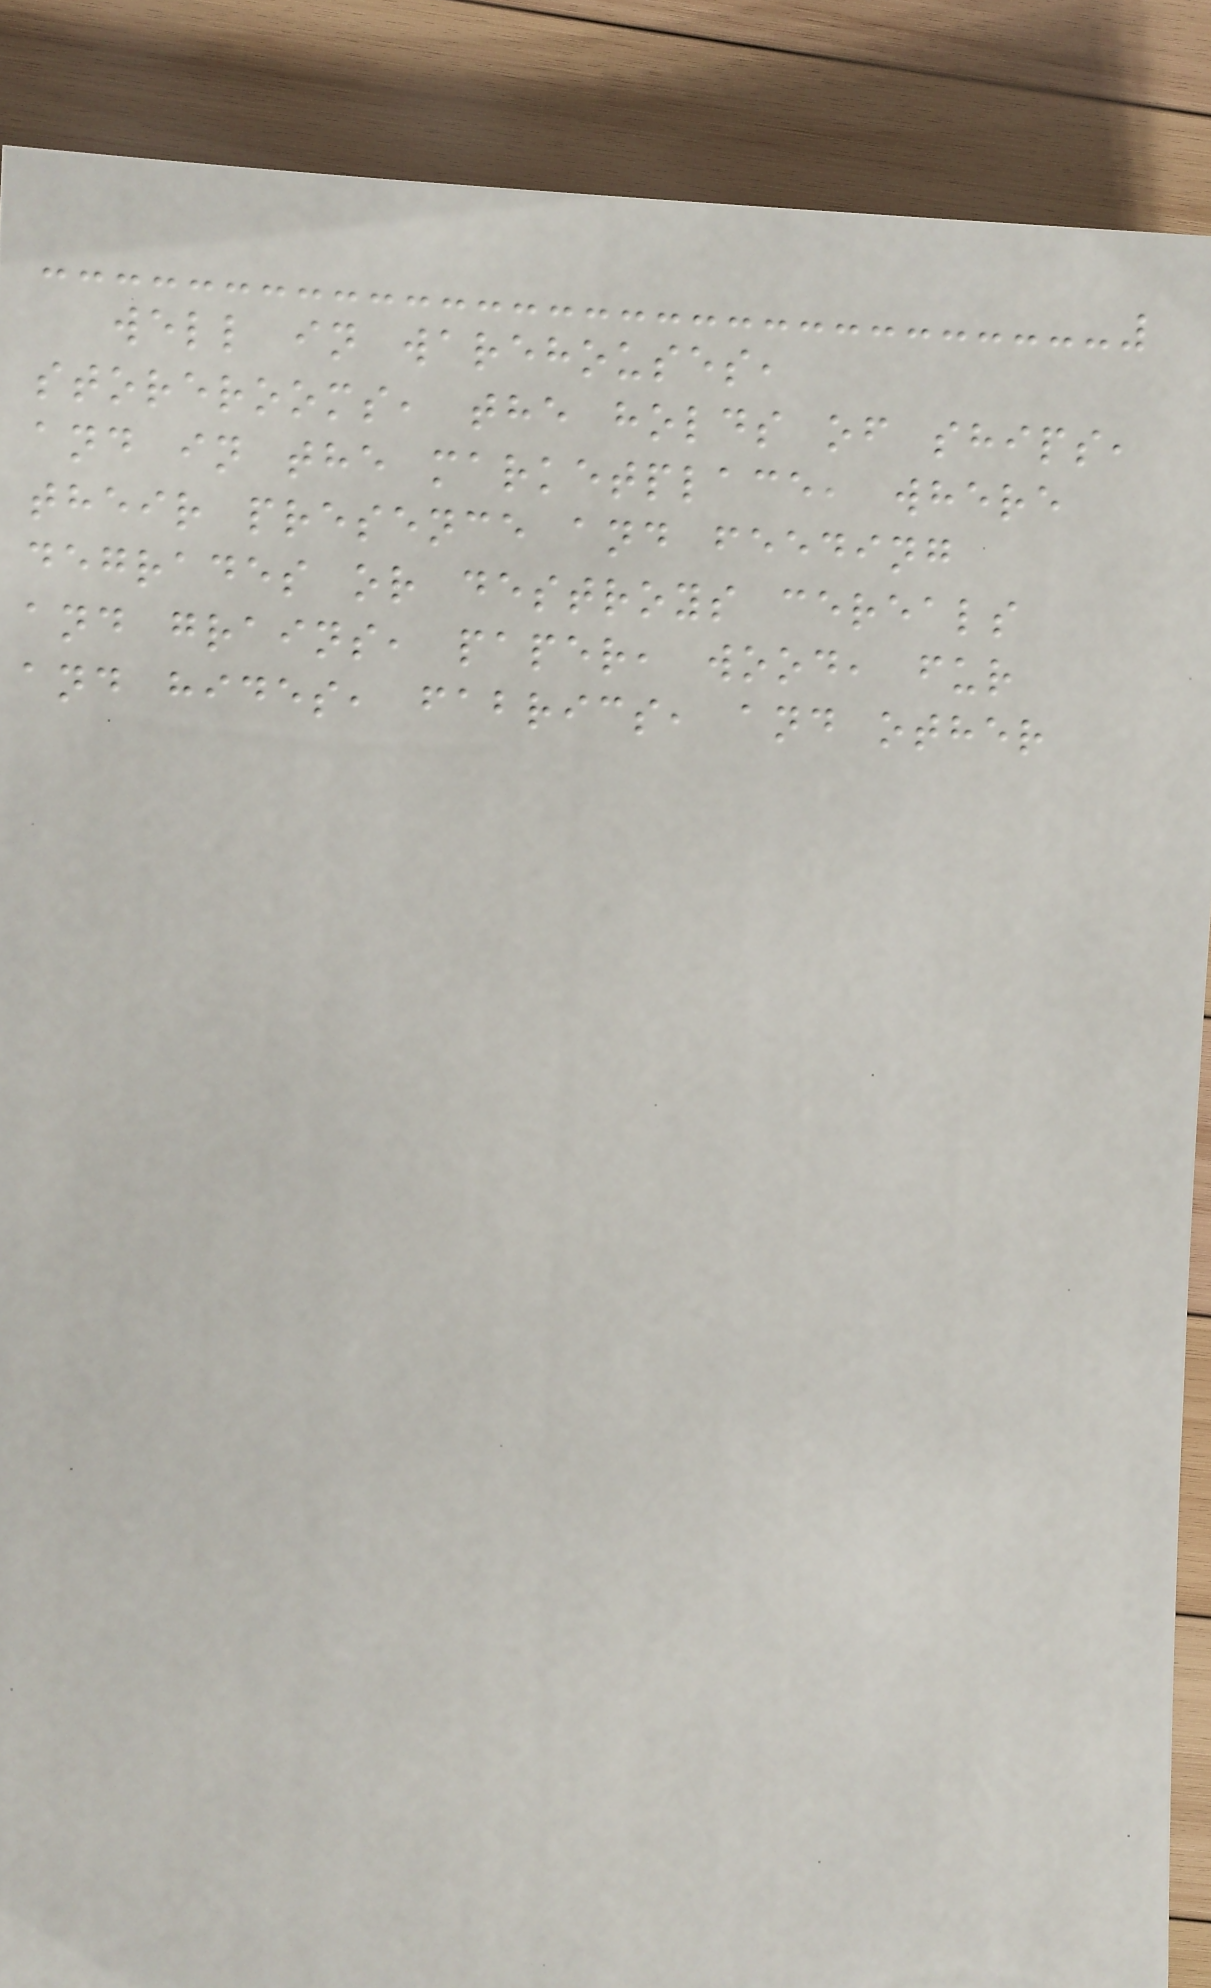well in warehouses,
storerooms, the holds of ships,
and in the marketplace, where
their presence and feeding
degrades or destroys cereals
and grains, paper, wood, fur
and hides, fabrics, and other
